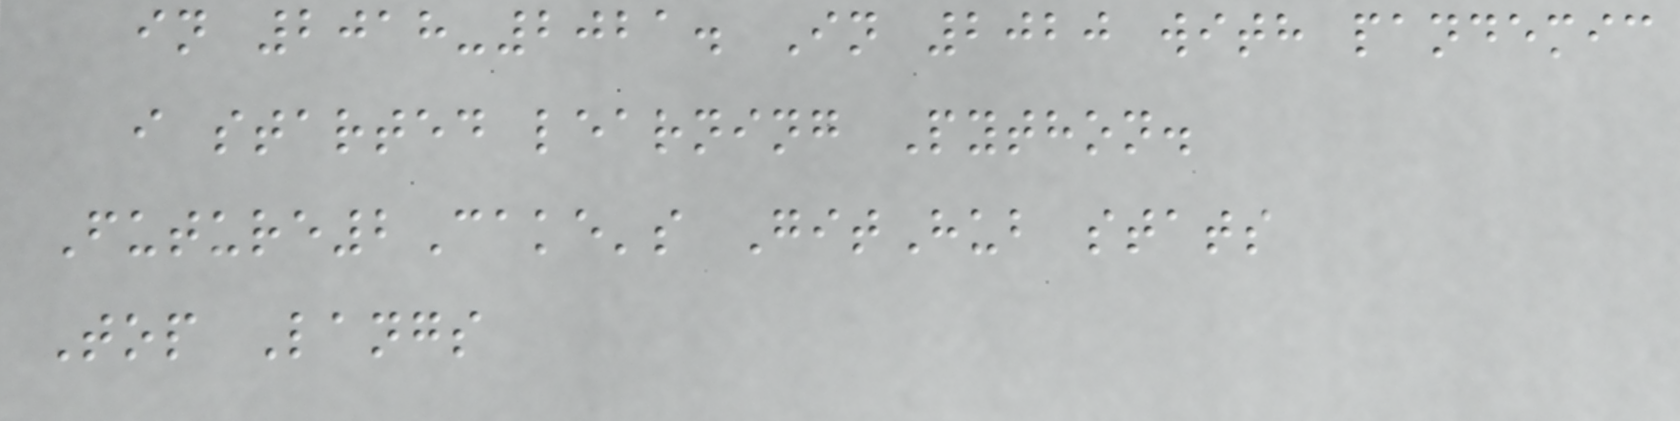in 2018-2021. In 2020 with pandemic
i started learning Python.
Future2Cake's GitHub stats
Top Langs
